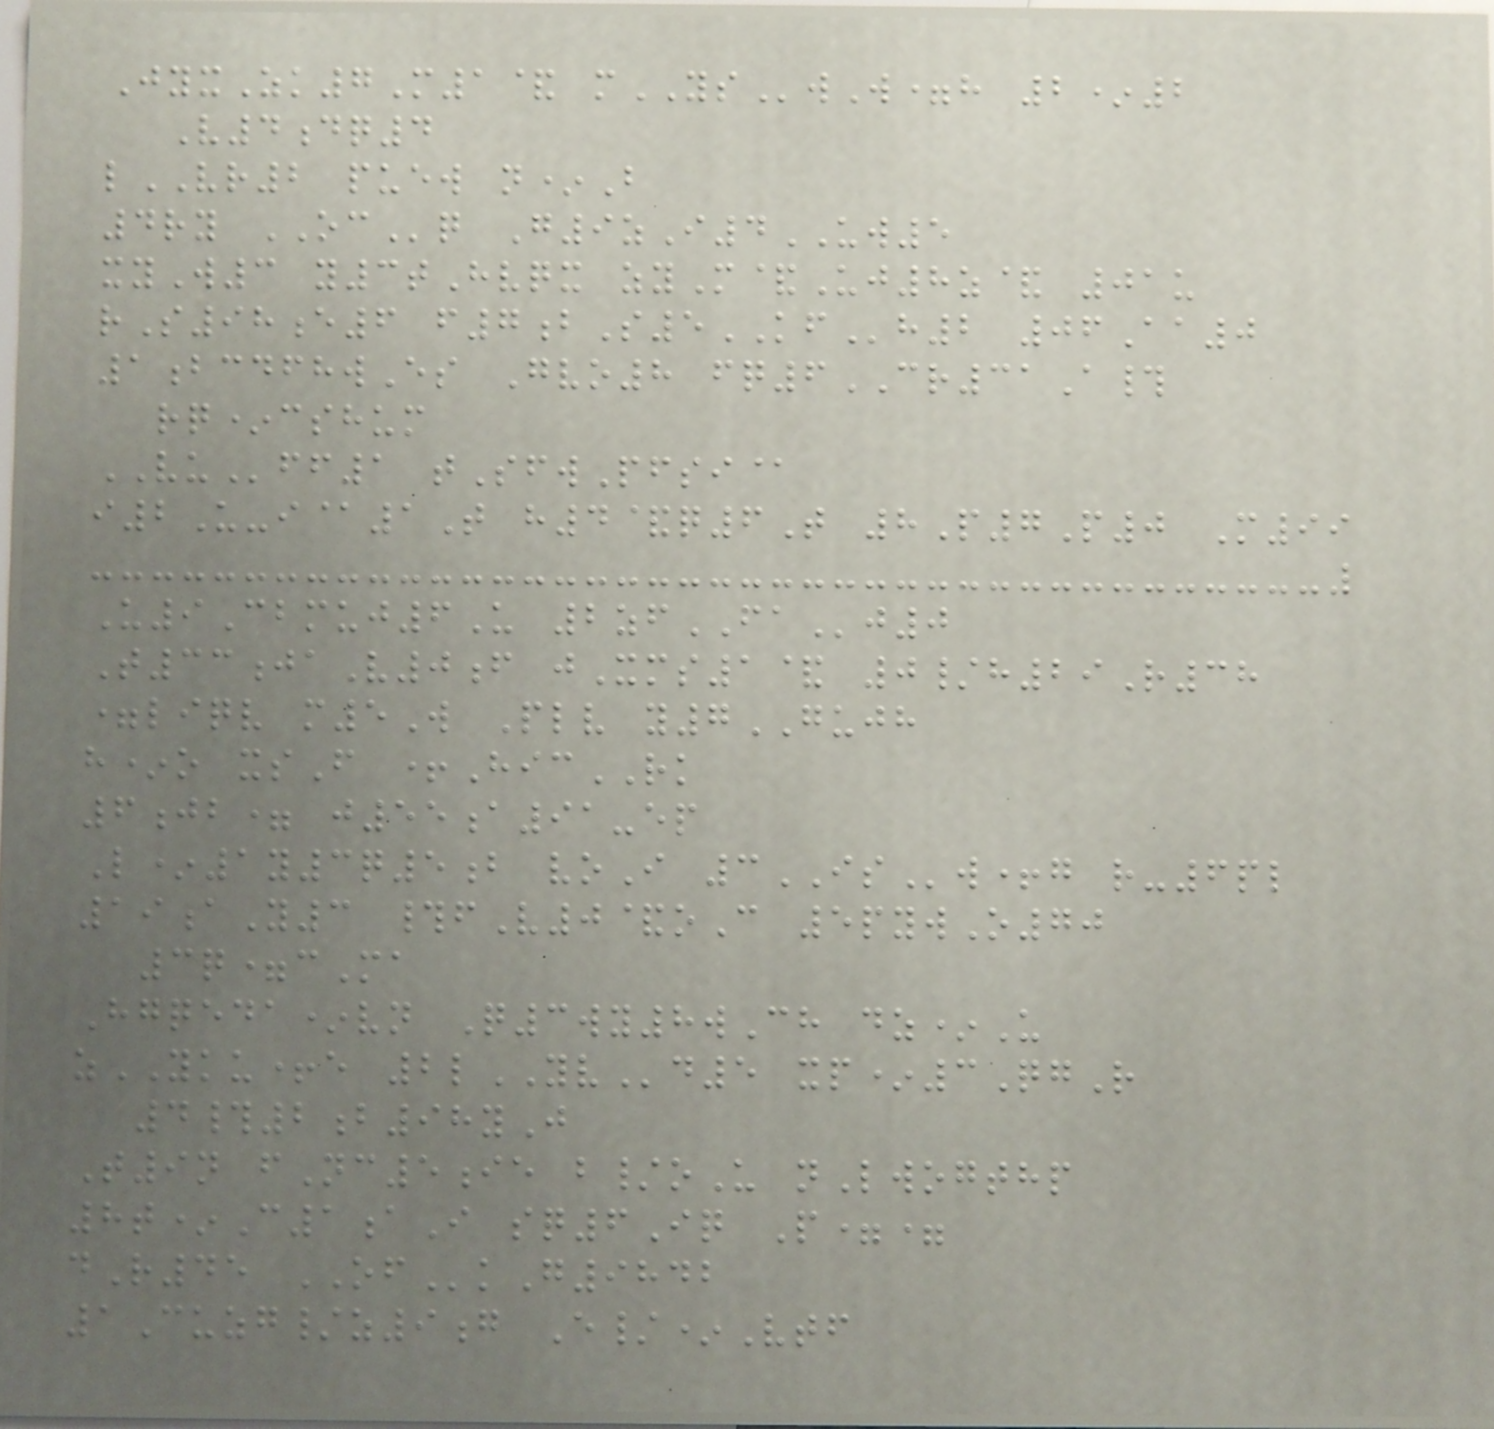JyxZk7M1& mYSwW=h 2*2
V4dq4
lVR2 puew n*B
4ry OCq G9zI4UW5
xyW3 y3tHvqx zyM&Uj8z& 01u
rS98e6 f7bS5KFh2 06Aa0
1bcdfhwEs Gvo8 fq6CR31A#
rq*cshum
VUff1 tSfwPfsi@
i2U-i@1T h4&q6T 8P7P0 M99
U9Cbmuj6U 2zfFAj0
T33jaV0f jXms1& 0/h29R38
=liqv m5W Plv y7GUJH
h*o xsF +HicRK
6jb= j55a91-ep
L*1y3q5b voI 3ISw+g r-6pl
19aY3 #fV0&oC 5pywO70
3q=cMa
Hgqeda*vn Q3wy8wCh dz*U
zYKU+e 2lYVd5 xp*3QgR
4#2b98yJ
T9n fNc5ie b/oU nLwogthp
8t*C1aI sq6Iq P==
dR45 OFkG9842
1Cuzg/z9g E/*Vtf
